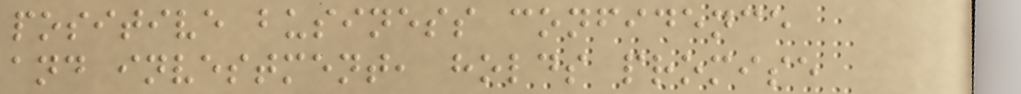positive business confidence
and investment, holds promise
